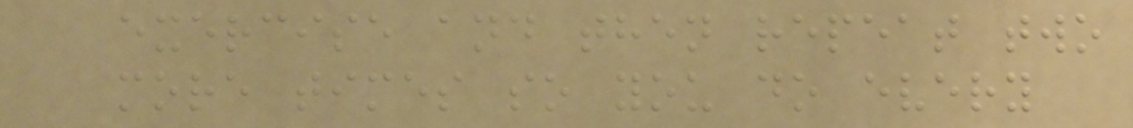exercise and then repeat two
more times so you do every
